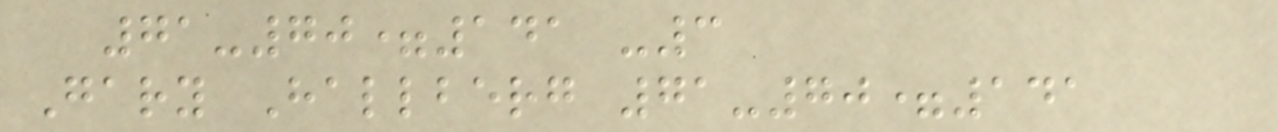71-70=141 -3
Gary Hallberg 71-70=141
